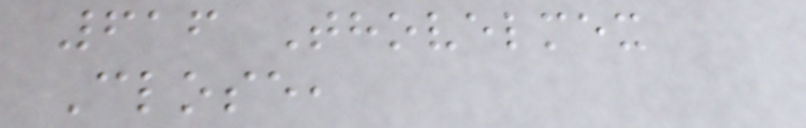616 Thovelmex
Close,
